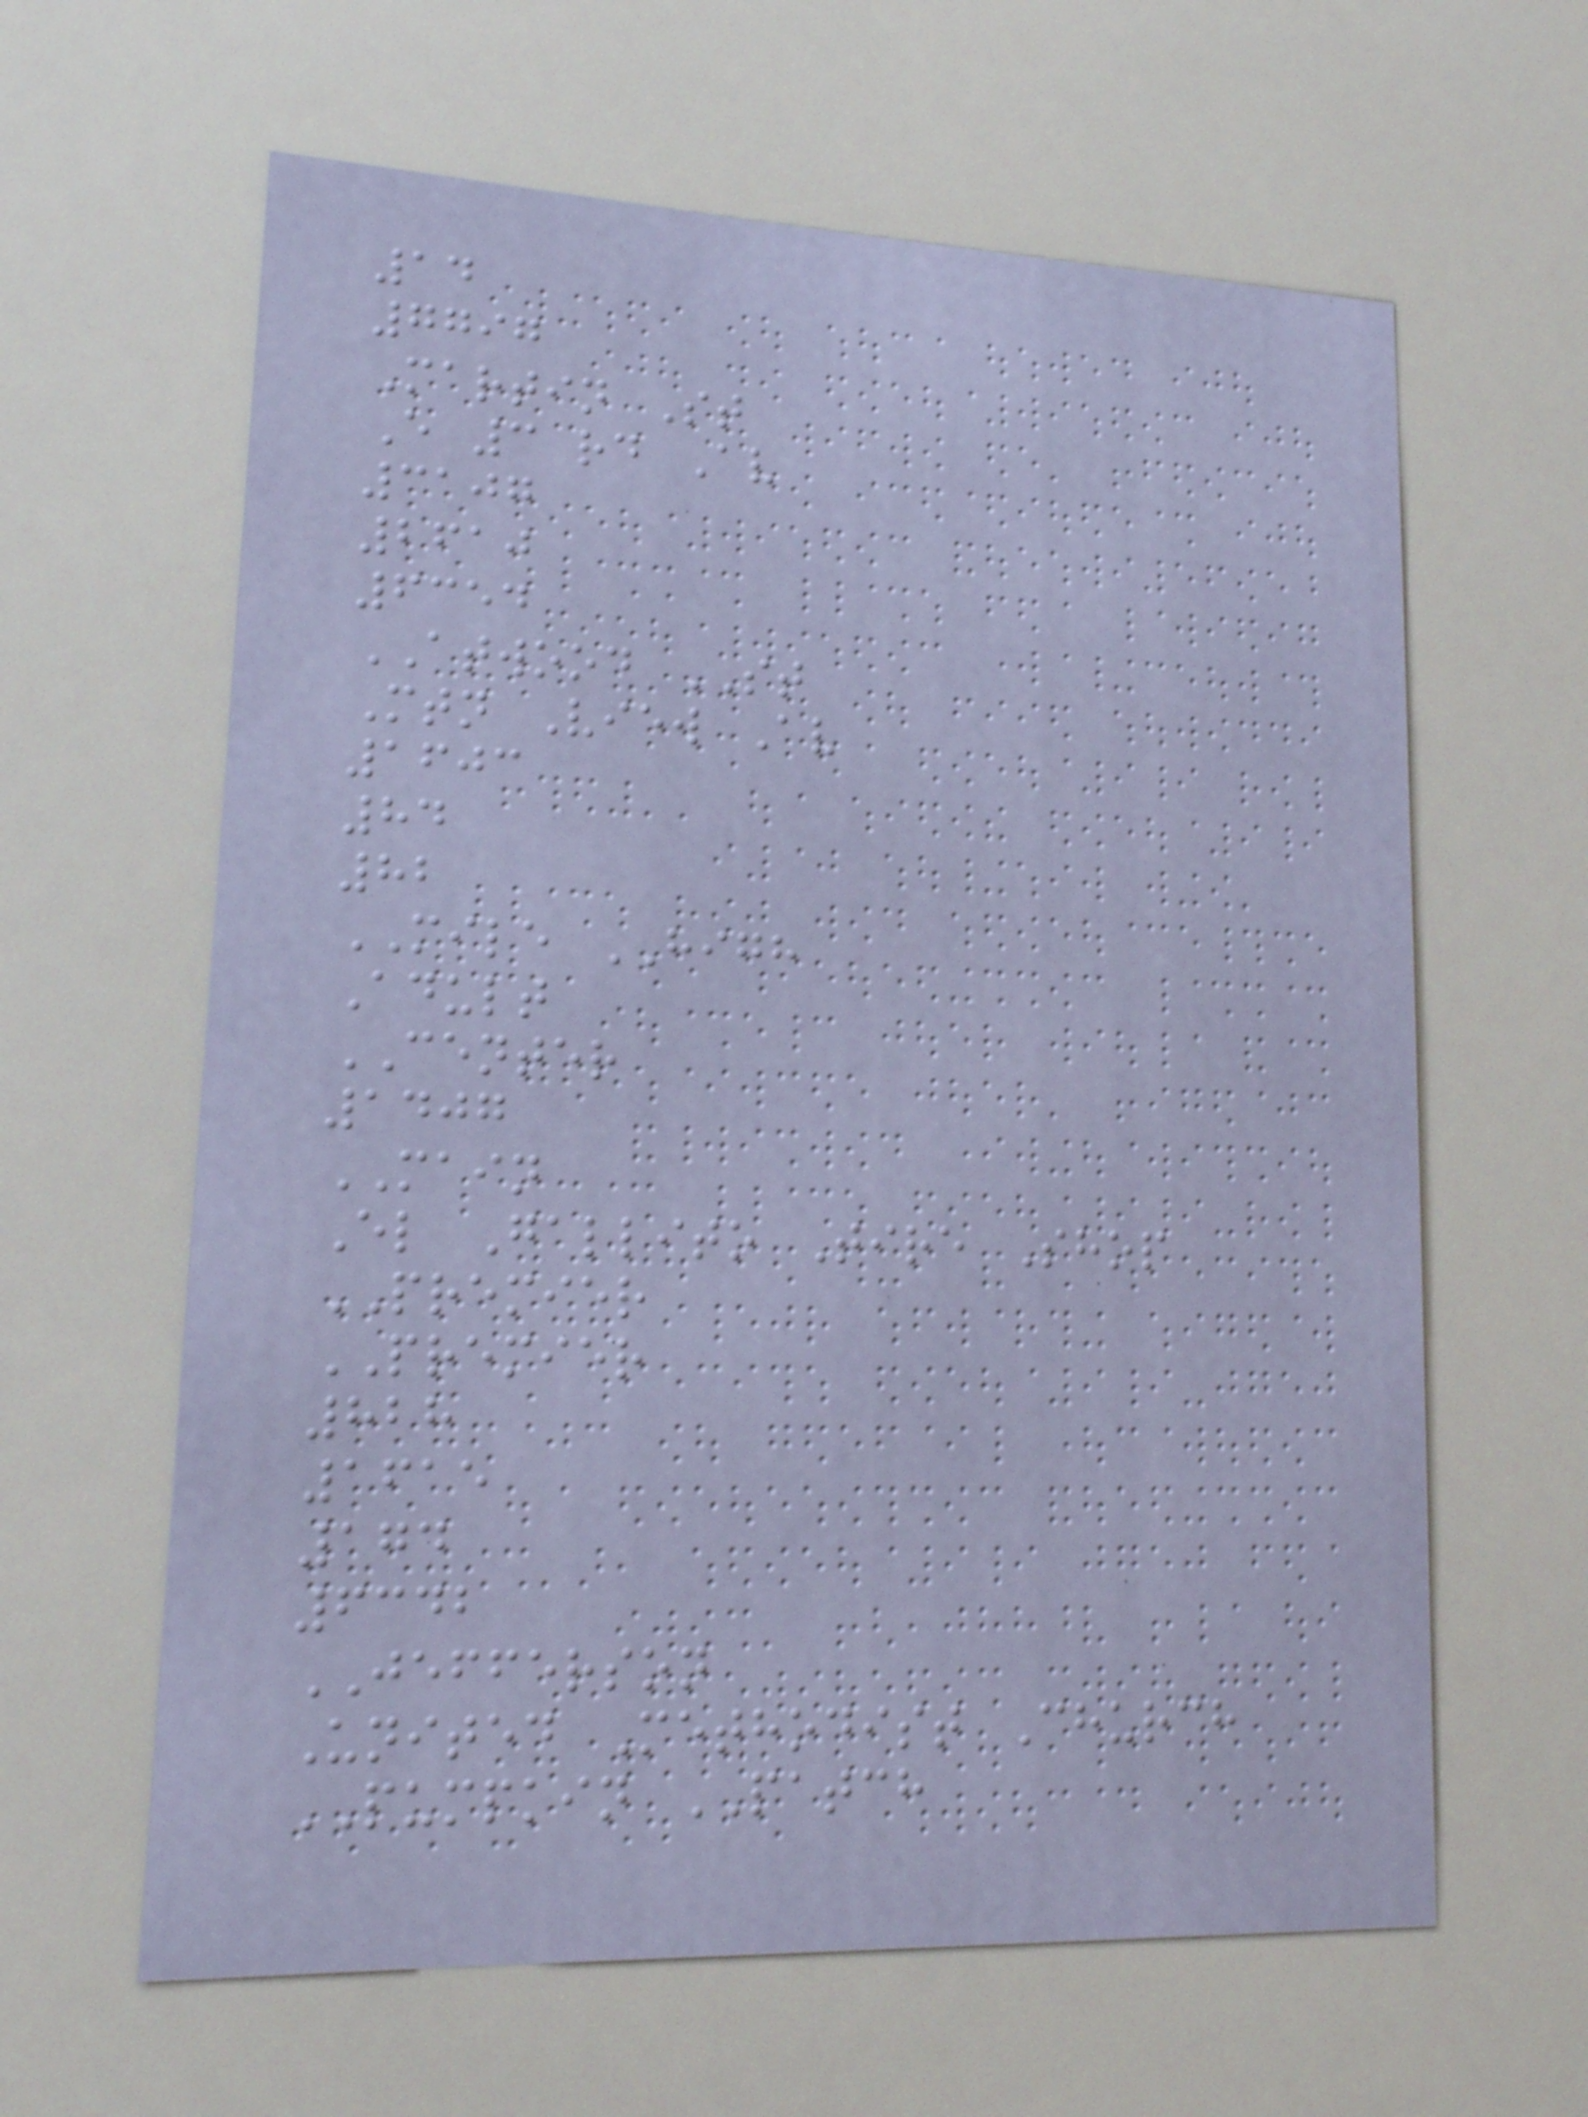14
7797
Martin St
E 3 rd Av
3107
2610
6354
ATWOOD ST
Mtn View Av
1603
84
82
MILE HIGH
Adult
CENTER
1407
MAIN
El Gallito Tire Shop
PREMIER
PREMIER
828
1615
174
6342
JEFFERSON
United Methodist Church
PUMPKIN PATCH
